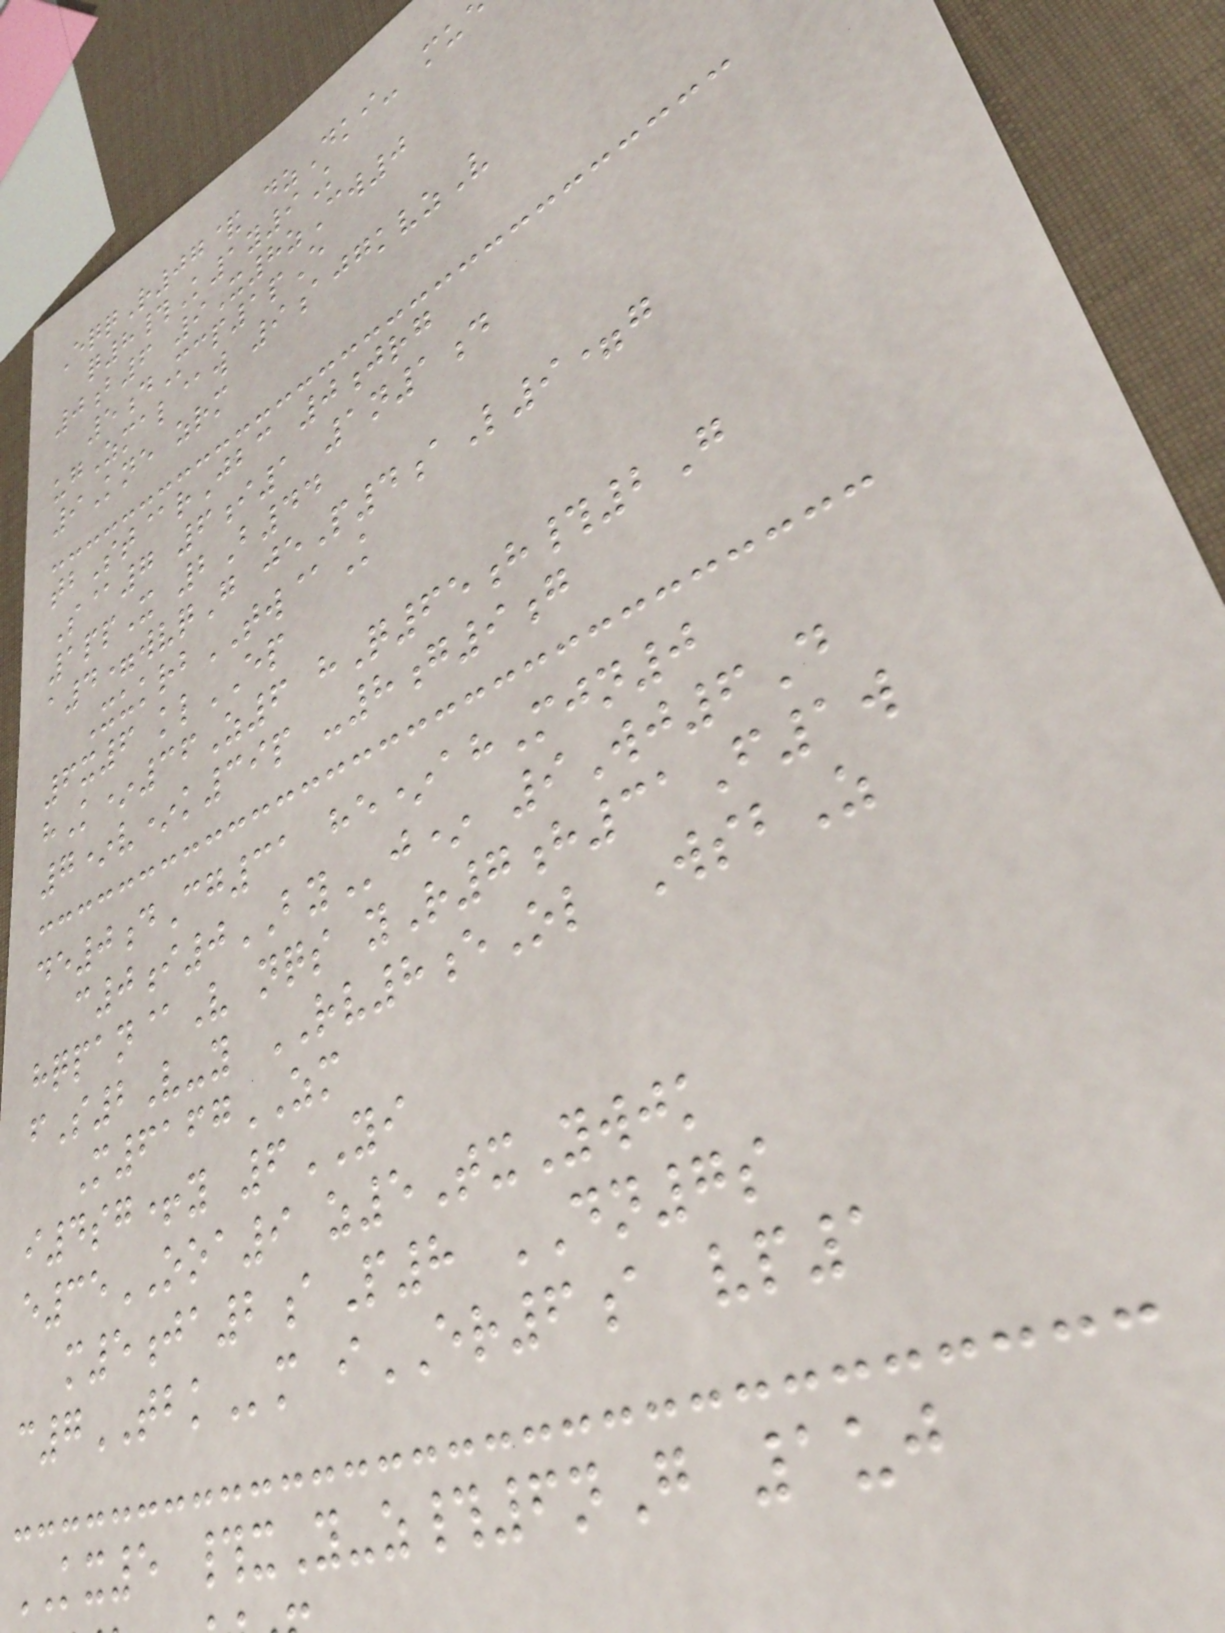EqqR07& dzDki- mu
q8#K1y9K
0b6 9X8zCw0
5dMcp1pE
ugZmal@w 9ajgkvzV
9Kne zrm
tbSt@rJbc 0jrg
S@7 6i1 1n1d
1ppX 2B44
a4=wvqG jeP4aL9=g
XukrbTW@K
6x6 klEP
hK*36Z6 hQ65h#2G
7*v*k39p -8g9g
de0dCg31 he*ahMjn0
c0i0BYj* 9Wj6D
hqpan@V nqs yR7h31F1w
fS2V-y RV8eOl WsbZ
M6167ZM
i4sg+y 6YI
e35OOA9 z5TxYwjk
m5ja2aP8 DN7s
c7TBKm iER6a vp1
KX5 #xY-z#6nG 1uj
